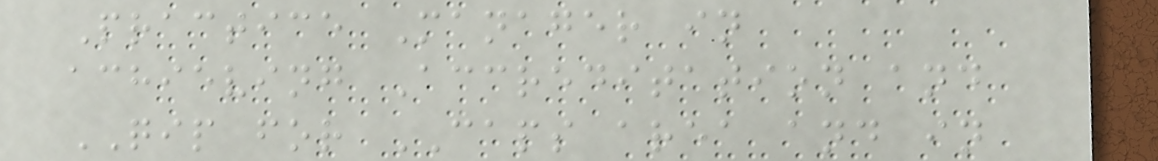Practice Manager in
achieving Accreditation and
QIP for CAPS area and in
